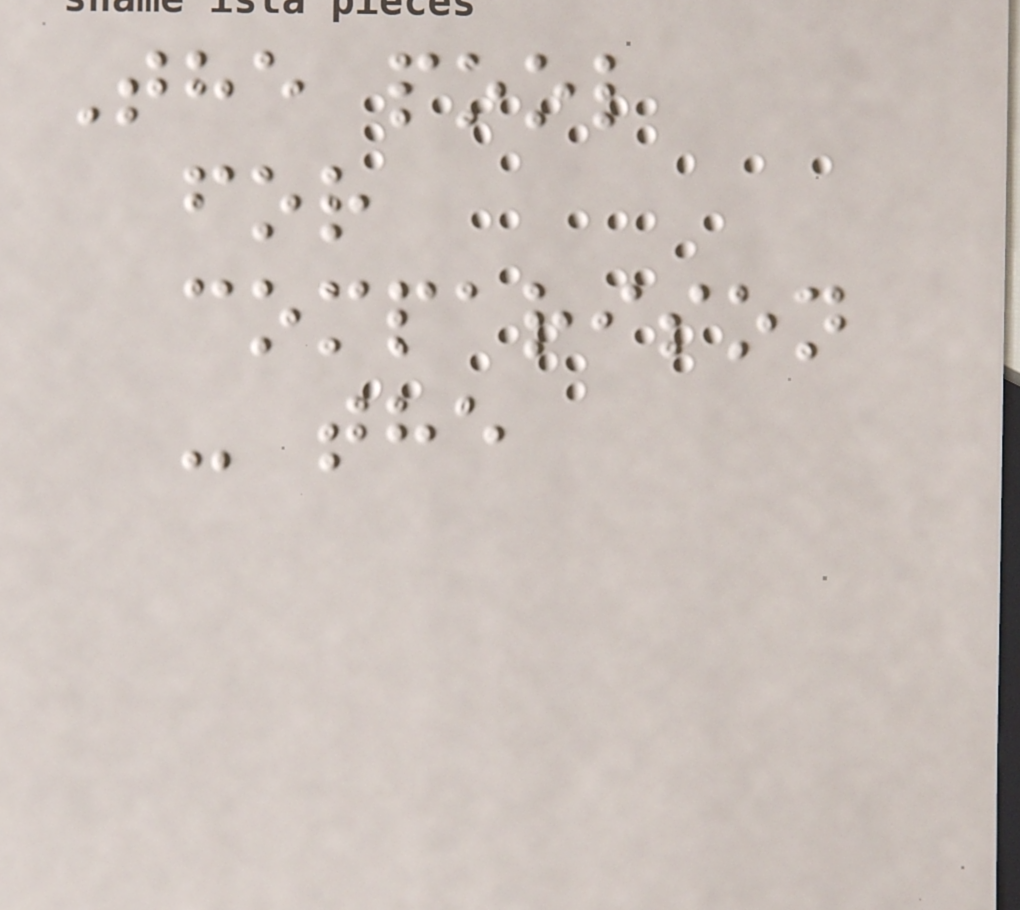The pool
for
comparison
- the
